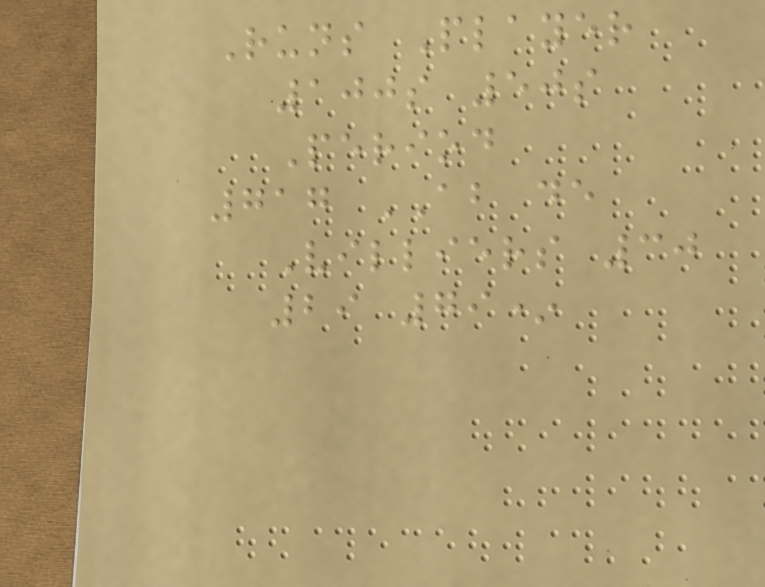Runs Player
100s 50s
Period
717 AB de
Villiers 30
29 79*
